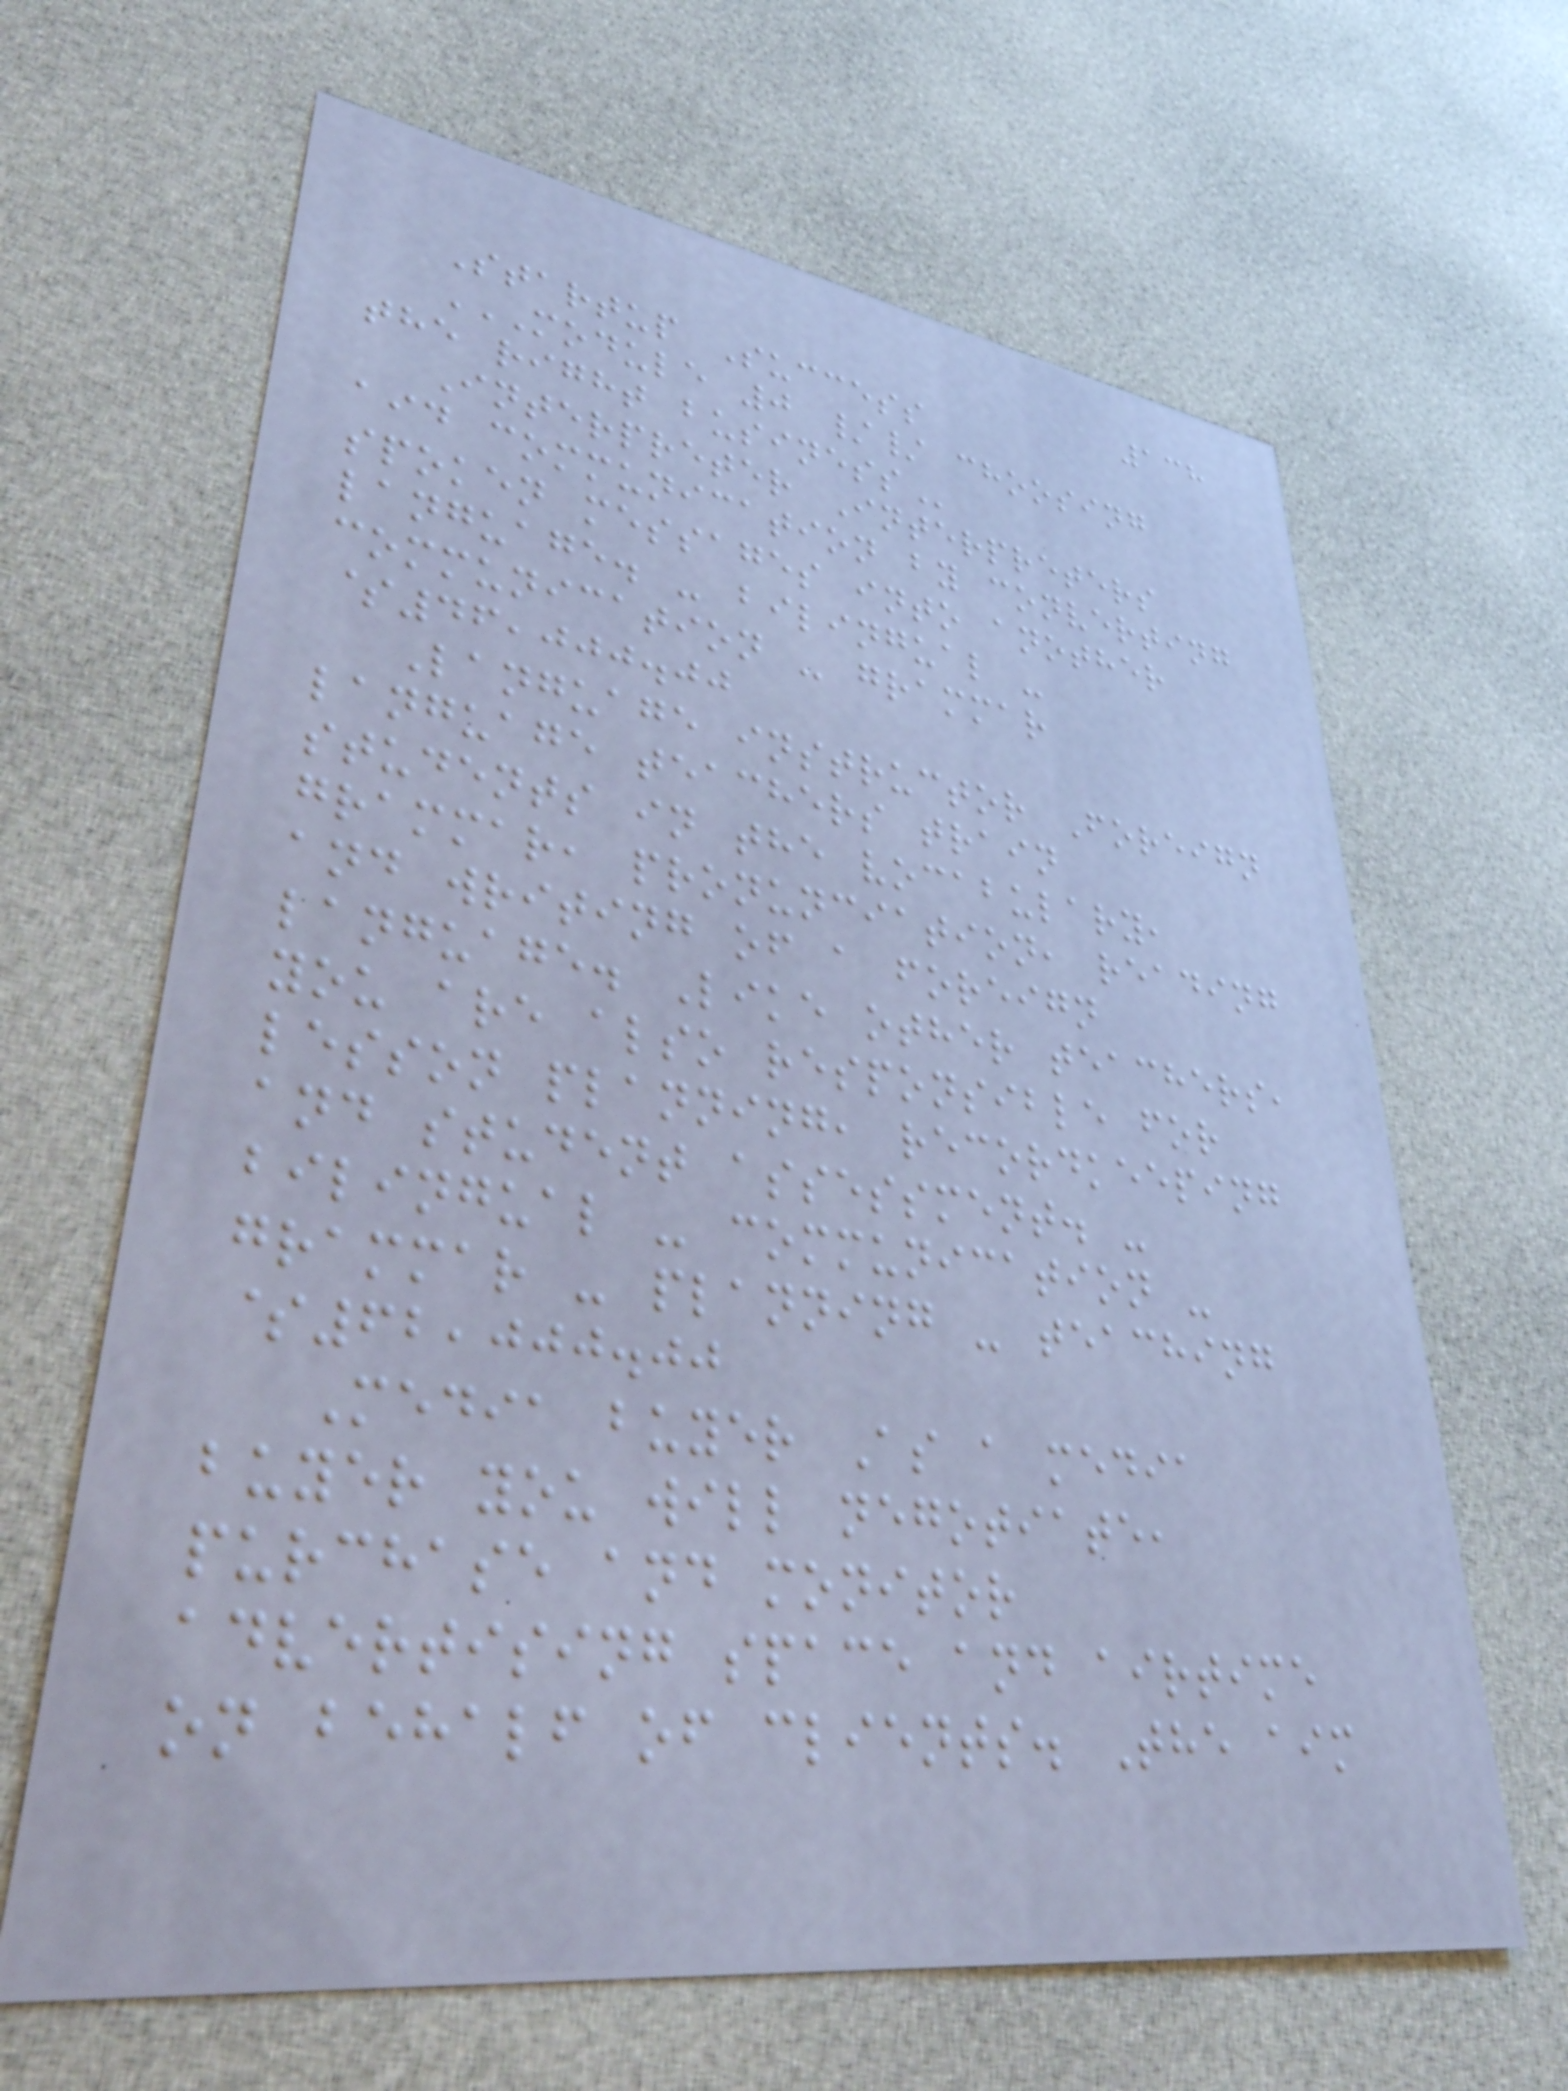138
Startup Success
MODULE 0 // CHOOSING
THE RIGHT BUSINESS
Interpreter Interpreters
aid communication by converting
spoken messages into another
language. - bilingual -
communication - grammar
$46,000.00
Language instructor Foreign
language teachers train
students in the vocabulary,
grammar, pronunciation, reading
and writing of a foreign
language. Like other teachers,
you are also responsible for
lesson planning, recordkeeping
and student assessment. -
bilingual - communication -
grammar - planning - teaching
$62,000.00
Media buyer As a media
buyer you will negotiate,
purchase and monitor
advertising space and airtime
on behalf of clients. The aim
